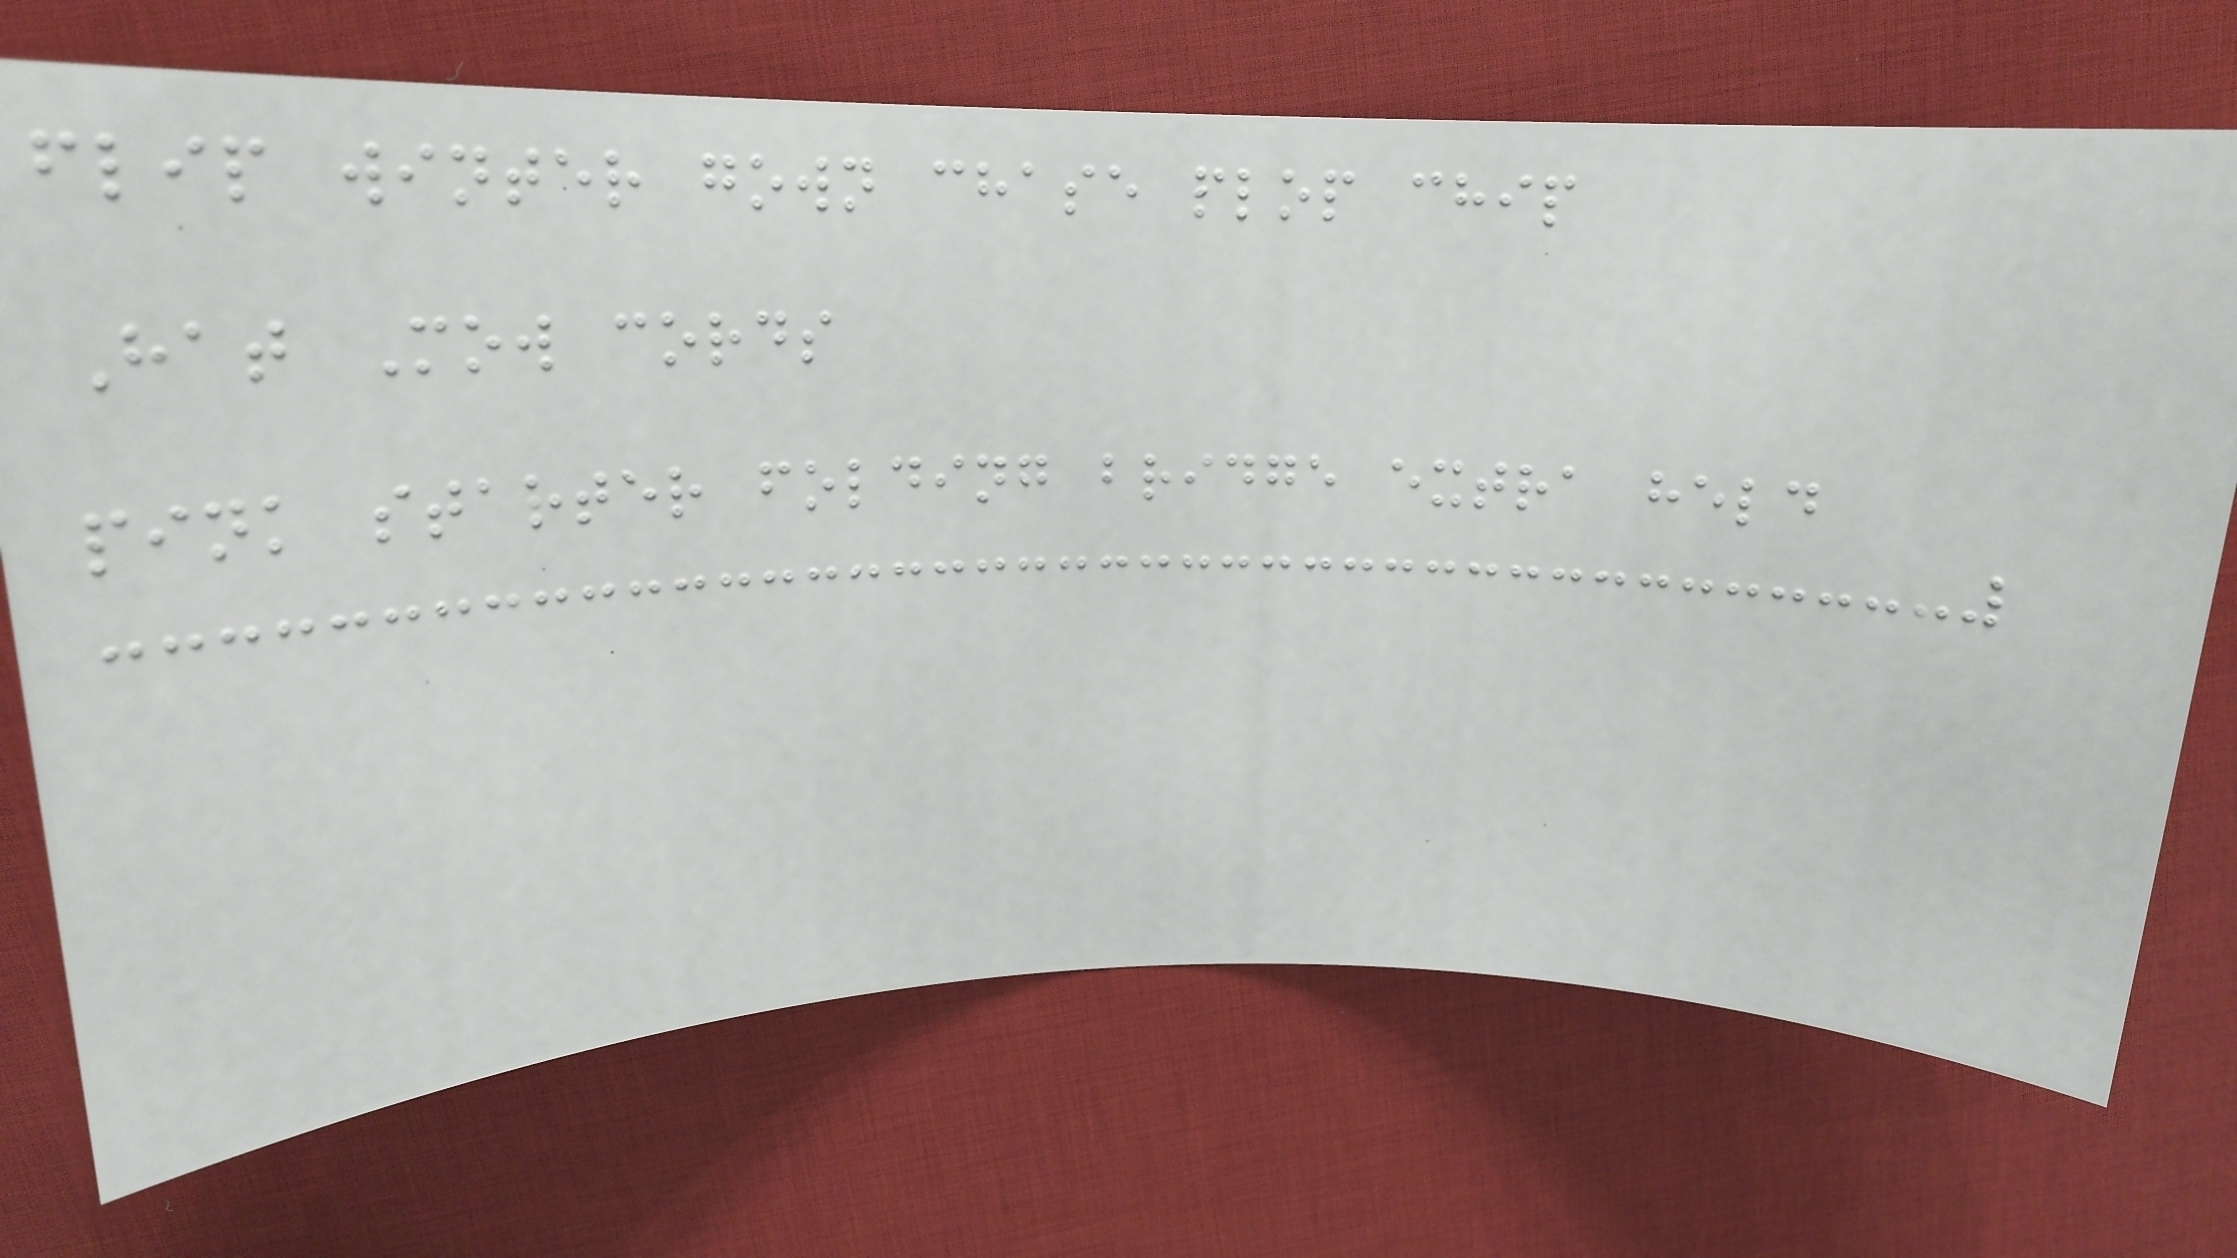flip winter gown chase plop chip
Hat Mow cords
pink starter folding bridge extra held
